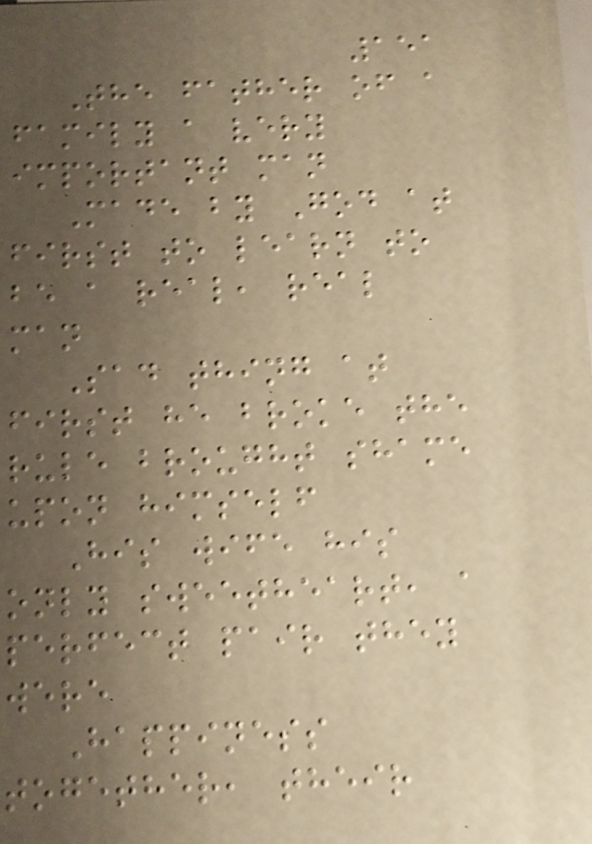151
The father of a
family a very
important man
Made by God at
first to learn to
be a real, real
man
Sad thing at
first he broke the
rule brought shame
upon himself
His wife his
only sweetheart, a
perfect pair they
were
Happiness
together, their
